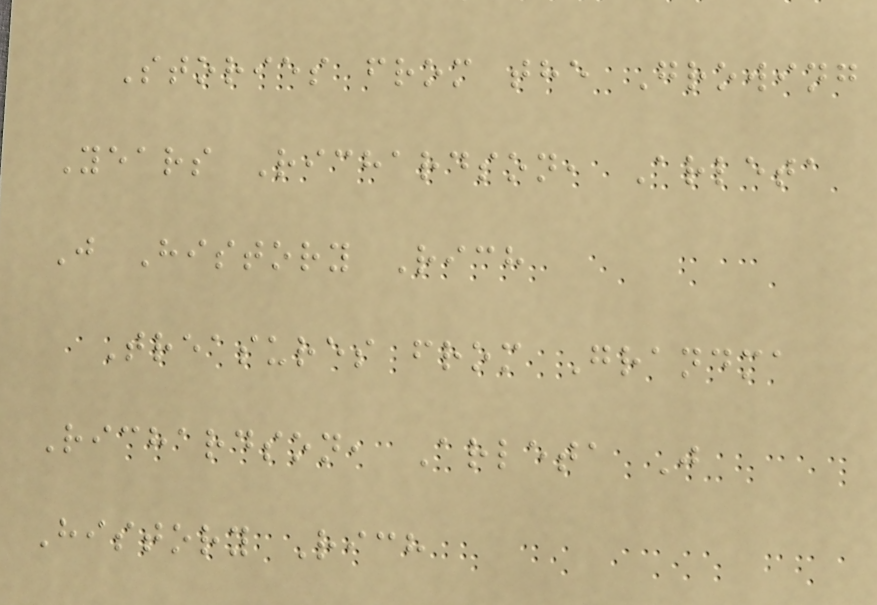Stories from the Growing
Years Richardson, Arleta
J History Rich
Treasures from Grandma
Richardson, Arleta J
History Rich
